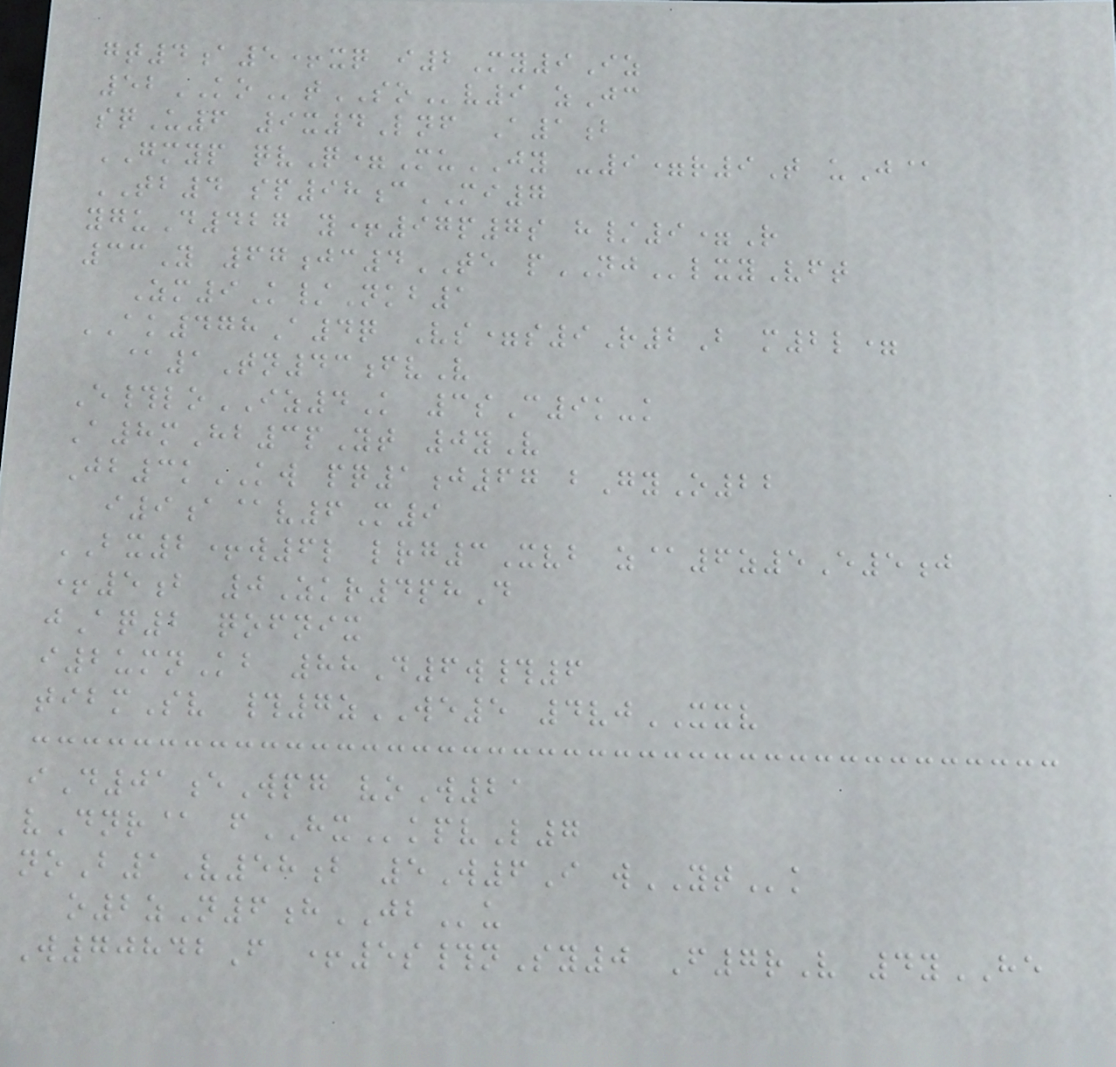gt4a5+xq i2My9Iz
52KOtSOv9 zJc
sqU6 9x4Lnf A1b
GMYP qvQ=MuJY -9=r9T uJ@
TB4 sp98cMI7
yguD427 y+97p7s h/9=R
33Y 67jc4TE pNJlxyVft
Zm9K/Nkb1
AK478A4q Vs=s9R2B m2l=
@1Tn43fvV
E#loIZ4K 3sC9k-k
A8mHb3pYt 0yV
Jb3kKW pq1j67 bGyO22
i9a@v6M9
BX2+w6l lrg3Xvb z@6z5E5j
+5b 0Zkr4phD
jAq2 qofnix
i2umnKb 88D6w#6
tibmSv #7zWE5 4vjXXV
iD01eWpg voW21
vDnr@ fHXkpvL7
noB1V58b 5W6I wYTk
o2zN6hJBu
W70842F +5s#nSy0 F7rV 4yHE
